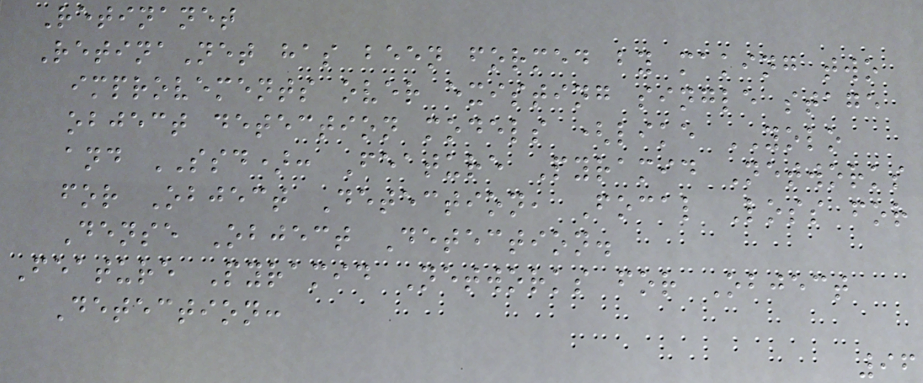Retinanet
RetinaNet has been formed by making two
improvements over existing single stage
object detection models (like YOLO
and SSD): Feature Pyramid Networks
for Object Detection, Focal Loss for
Dense Object Detection.
Feature Pyramid Networks for Object
Detection:
96
